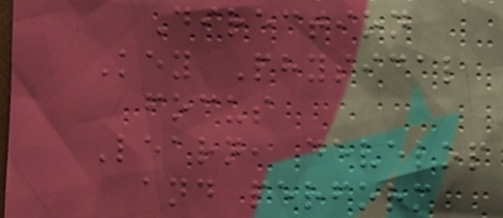Direction
Key Physical
focus
Learn, develop
and perform
